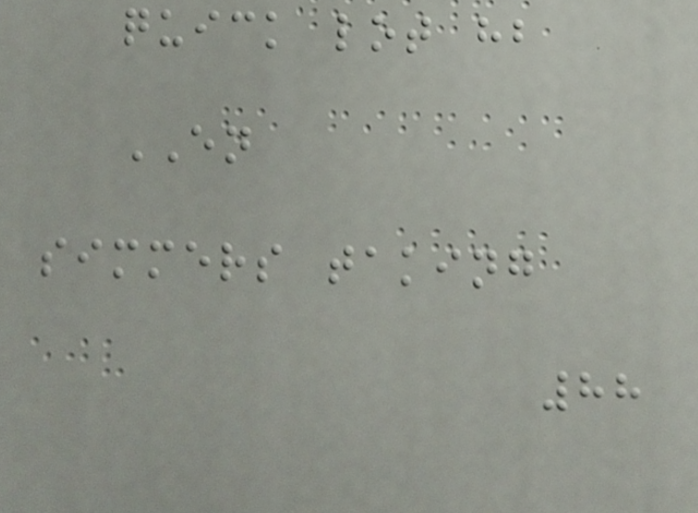quick lot hb
EN
simmers taking
88
